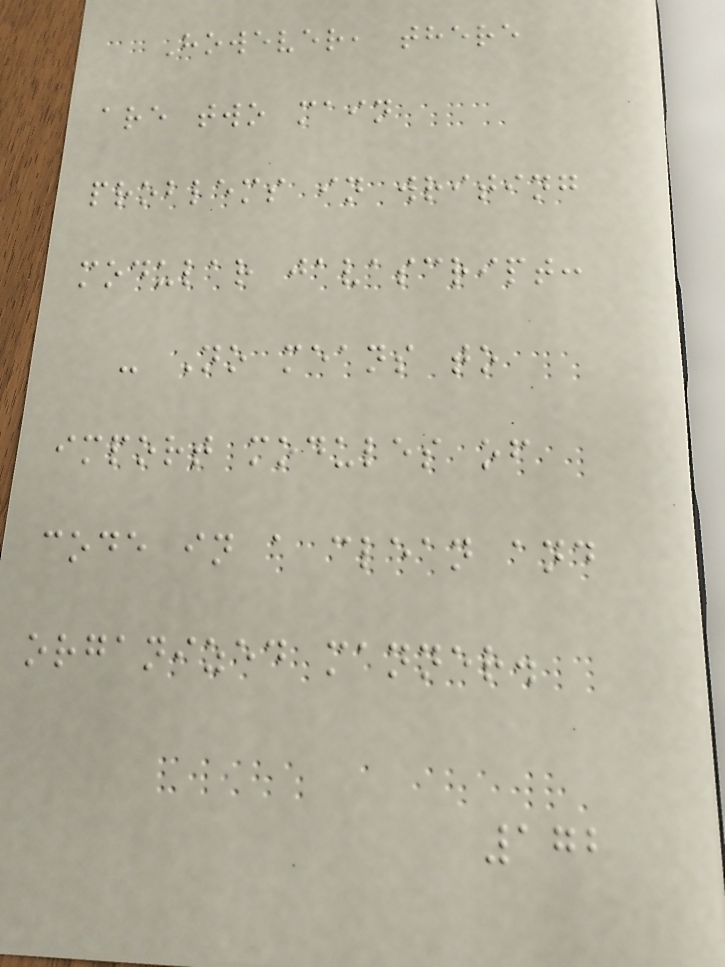However, there
are two main
problems in writing
modular javascript:
- No means to
import modules of
code in a clean and
organized manner.
172
